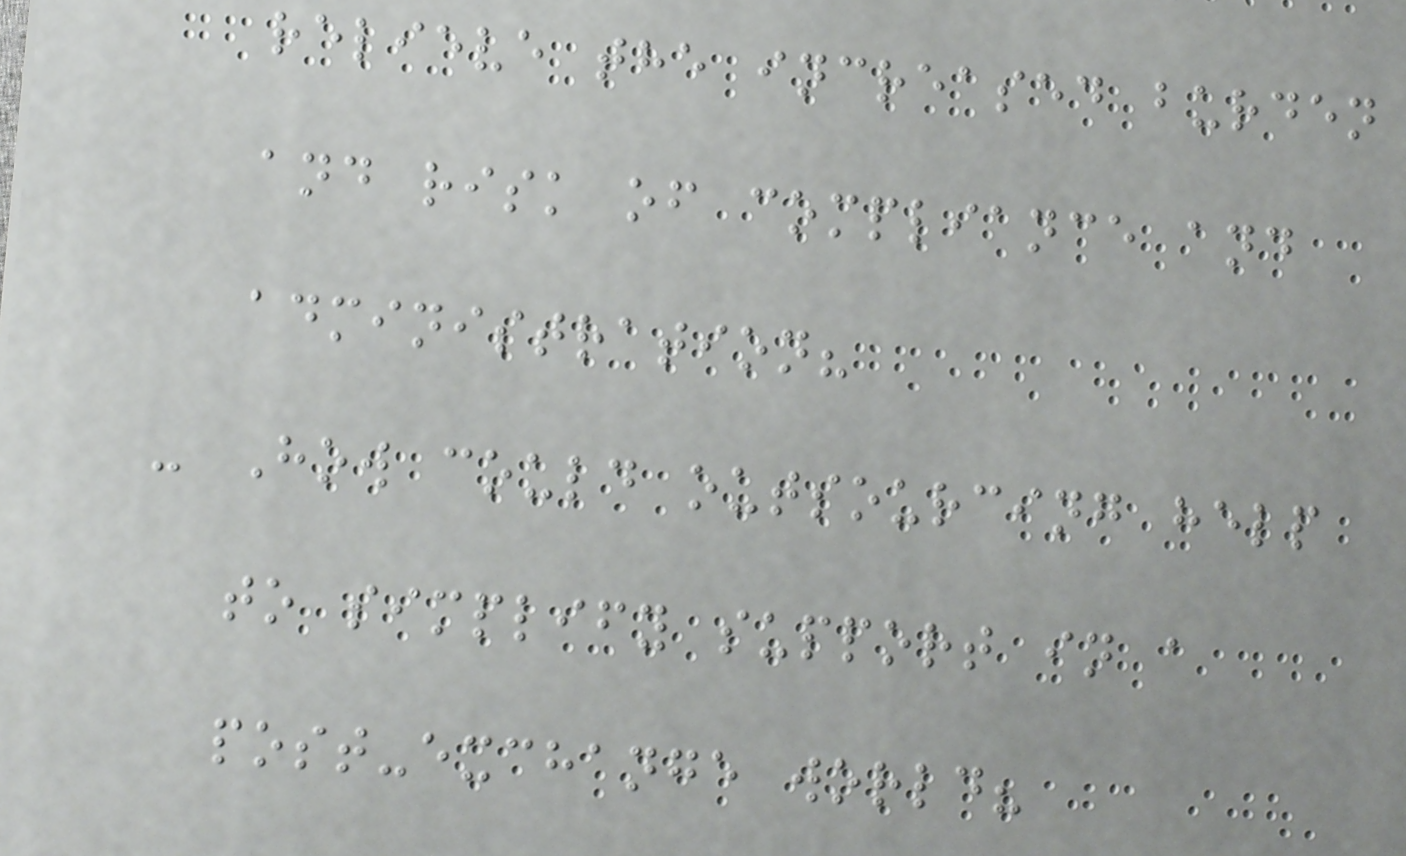relieve the increased burden
and risk of compliance and
administration?
- How could outsourcing help
to simplify support in a
post-exchange world?
